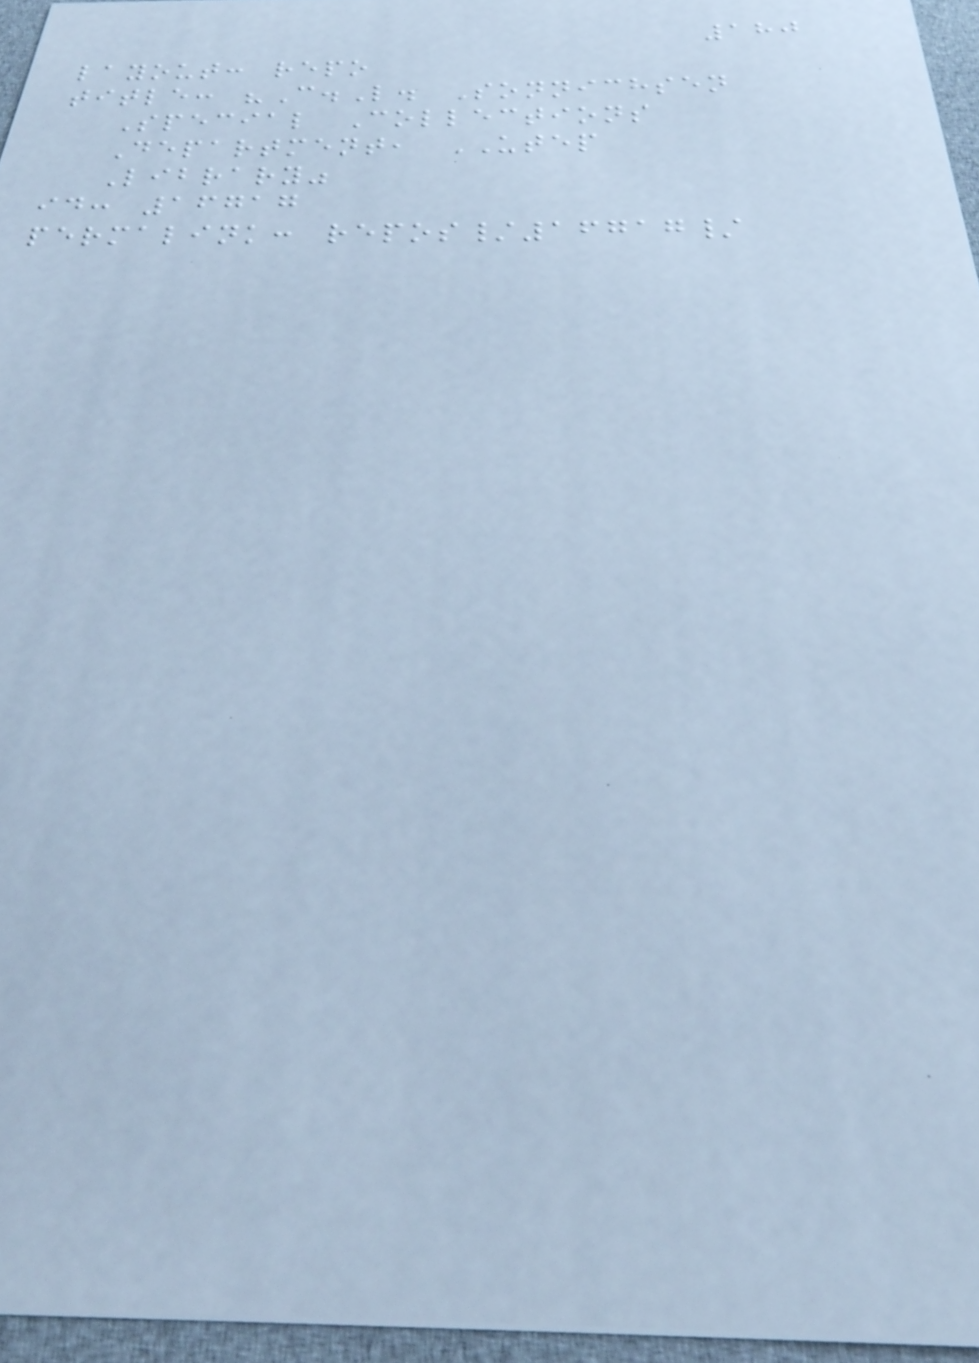180
layout: repo
title: "C.L. Sonnichsen
Special Collections
Department, UTEP
Library"
id: 16717
permalink: repos/16717/
